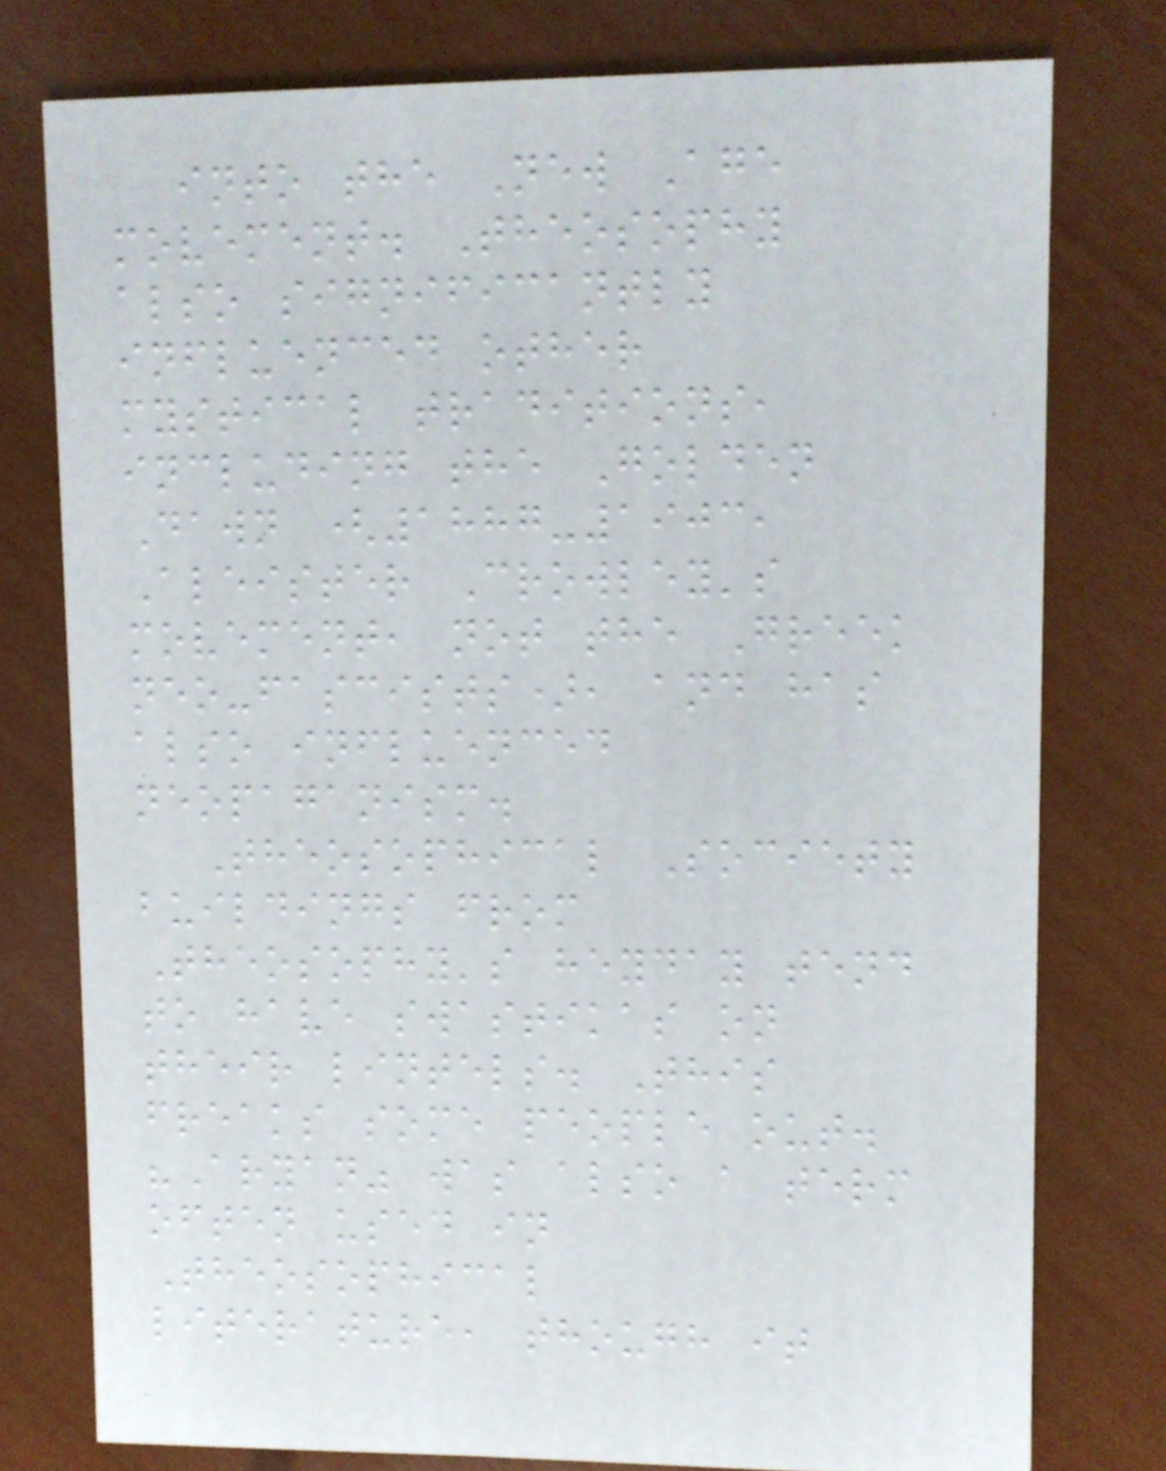into the New Age
movement. Theosophy
also significantly
influenced other
mystical traditions,
including the Golden
Dawn (1887-1903,
Aleister Crowley's
movement, not the Greek
neo-fascists), and has
also influenced
neopaganism.
Theosophical Society
buildings from
Theosophy's heyday tend
to have swastikas on
their lintels. This
freaks some people out.
"Aryan" was also a term
often used in
Theosophical
literature, though it
